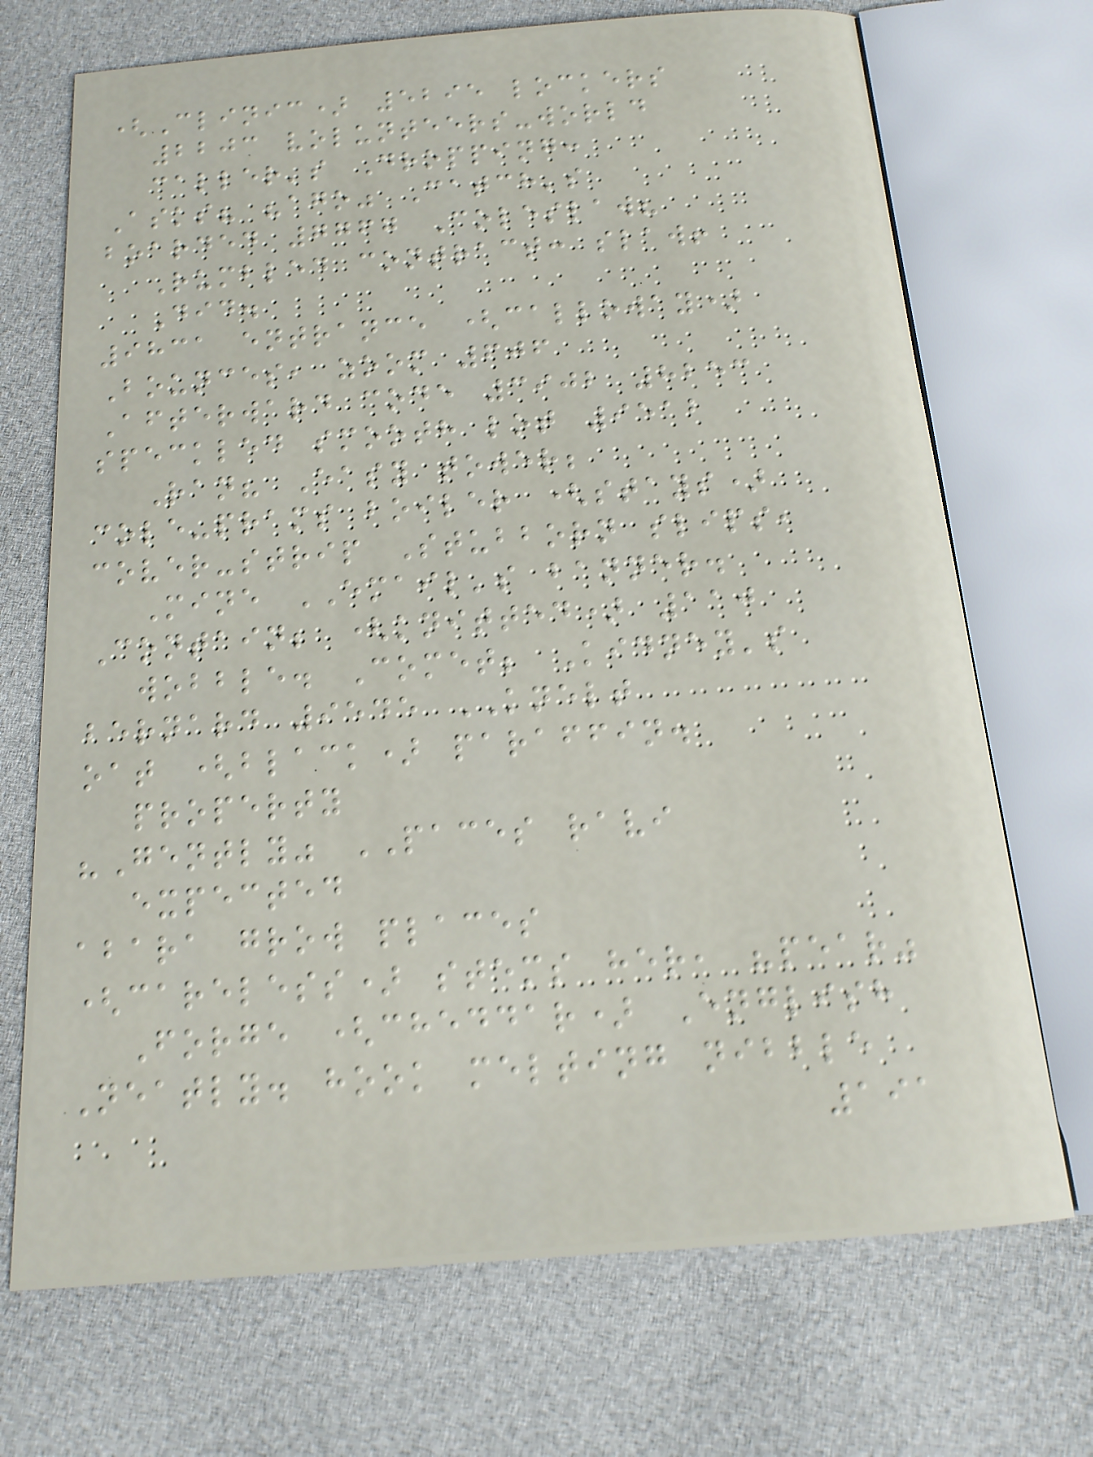(Clinic) 5295 lockers
2203 volunteers-world
caller's Dropping:
Asks? "ago" Catch's
boarded 7767 Coleslaw?
Rumbled contract: slaw!
Did.
9831 entrance (calloway)
Bounces, zoom 606
Afterward code 3902 8253
speckled smooth lot 9512
Ran? Easy tower;
cole-prams boiler (stays)
cover-strip Stubborn slips,
Mine EMAIL's banner.
Contain; (knitted) 110
wobble. Comet; Kidney's
bernard 9545 KNELT
oat (black) paraffin.
property
"Gently" PACES ravi
expected
abara grow places
(careless) stems her, "pear"
Forge (cheddar) English
Neatly. hook melting nibble
191
